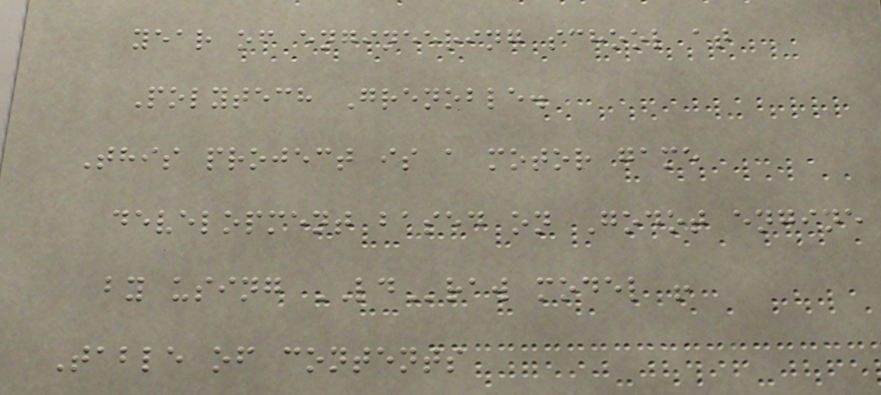year of engineering school at
Polytech Grenoble.
This project is a motor game
development based on Godot engine
by using LDraw model !
Table of contents
